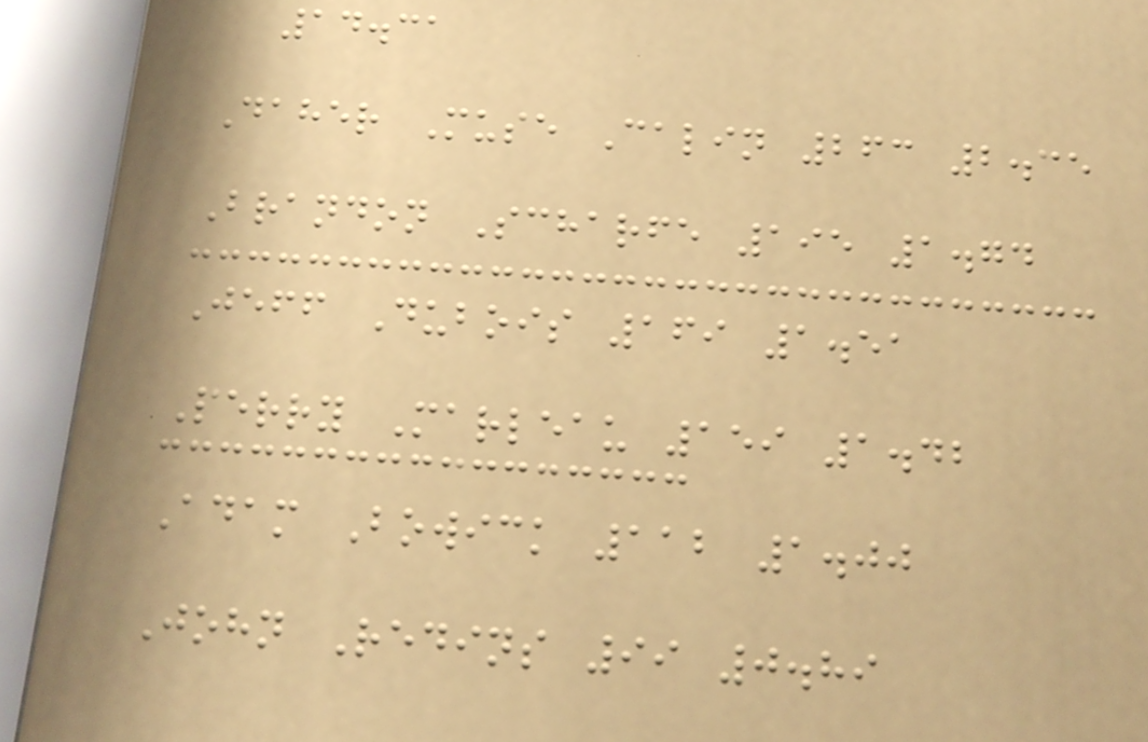14.31
Daher Muse Calin 263 2.35
Brandon Scharfe 195 1.74
Jeff Dubois 169 1.51
Perry Marleau 159 1.42
Adam Bowick 112 1.00
John Redins 99 0.89
